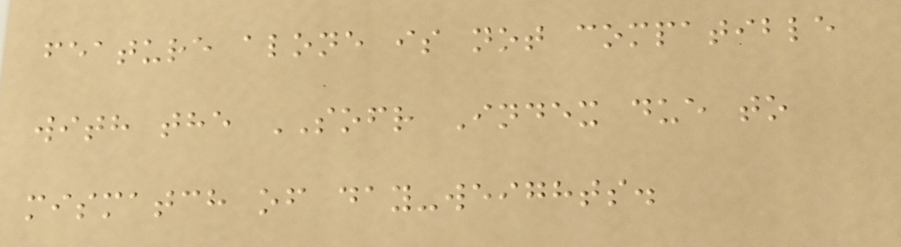feature alone is not compatible
with the SOFR Index due to
mismatch of day-weights.
